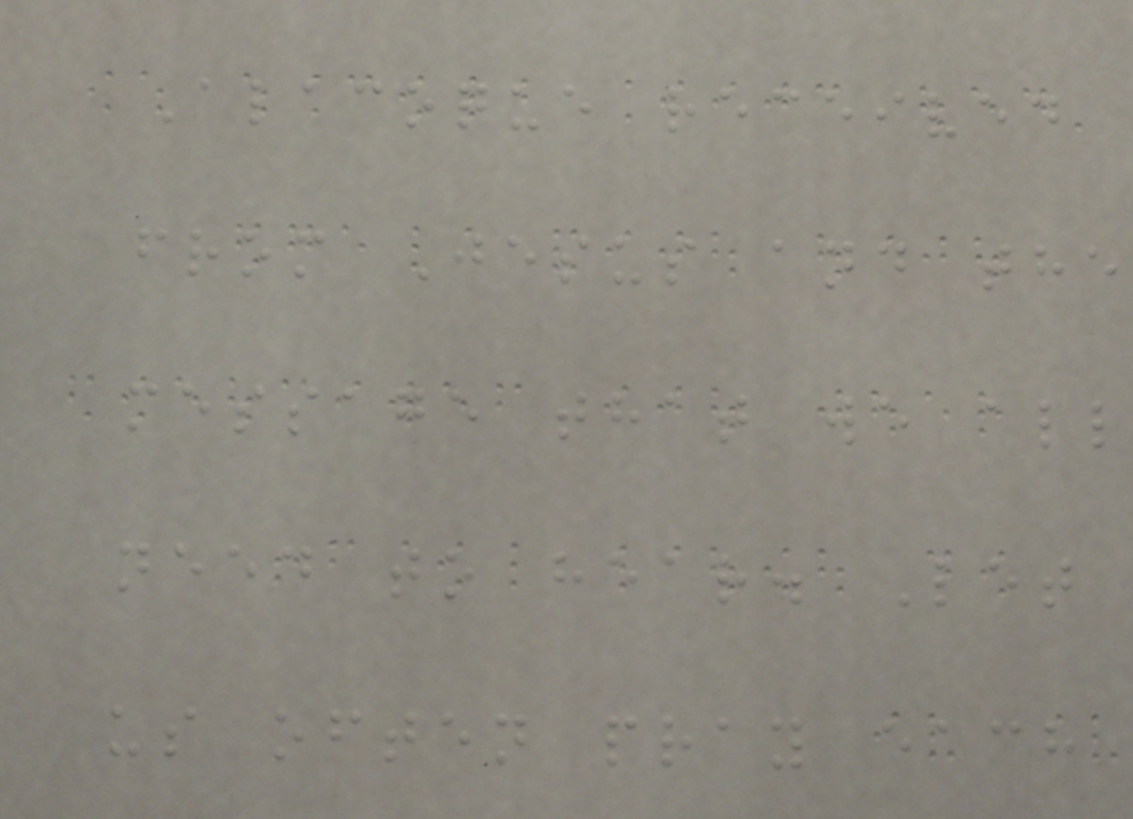Alacoque received
from Jesus and the
message that we all
need to hear. Let
us often pray each
